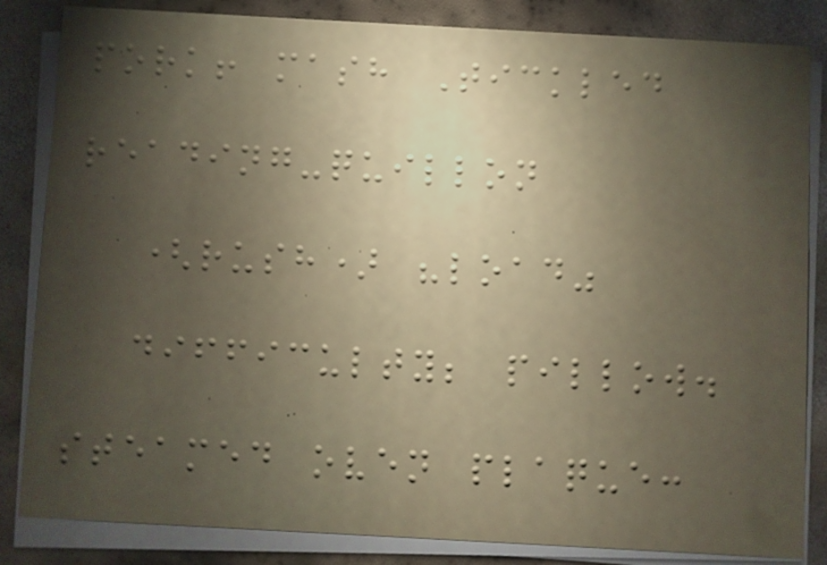pork! mash Tickled
reading-quillon
(rush) "load"
difficulty; pillow.
steamed oven plaque:
